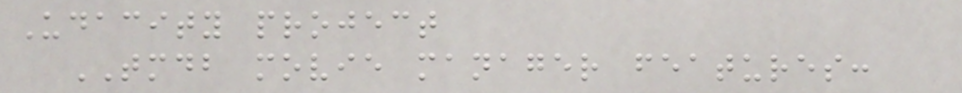Udacity project
TMDB movie manager features:
